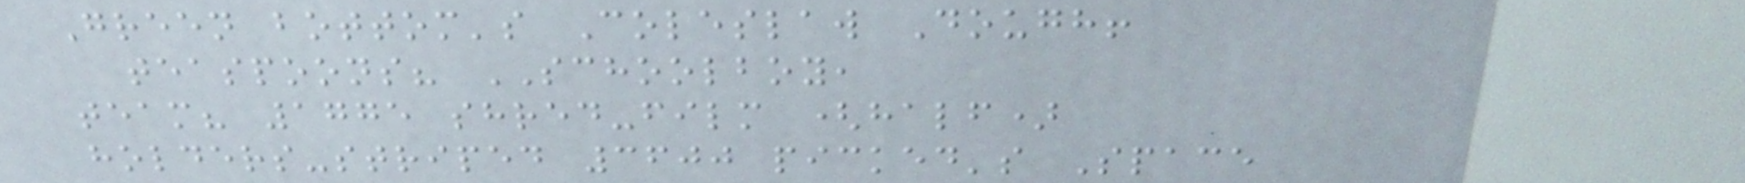Green bottom's Coleslaw Dough!
teaspoons? SCHOOLBOY,
team? 1775 shred-film (half)
holders-striped 3600 picked's Space
